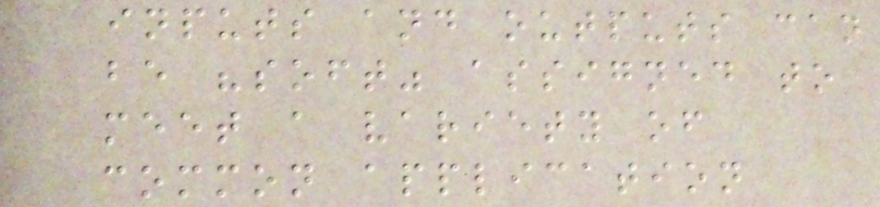inputs and outputs can
be "soft" assigned to
meet a variety of
common application
